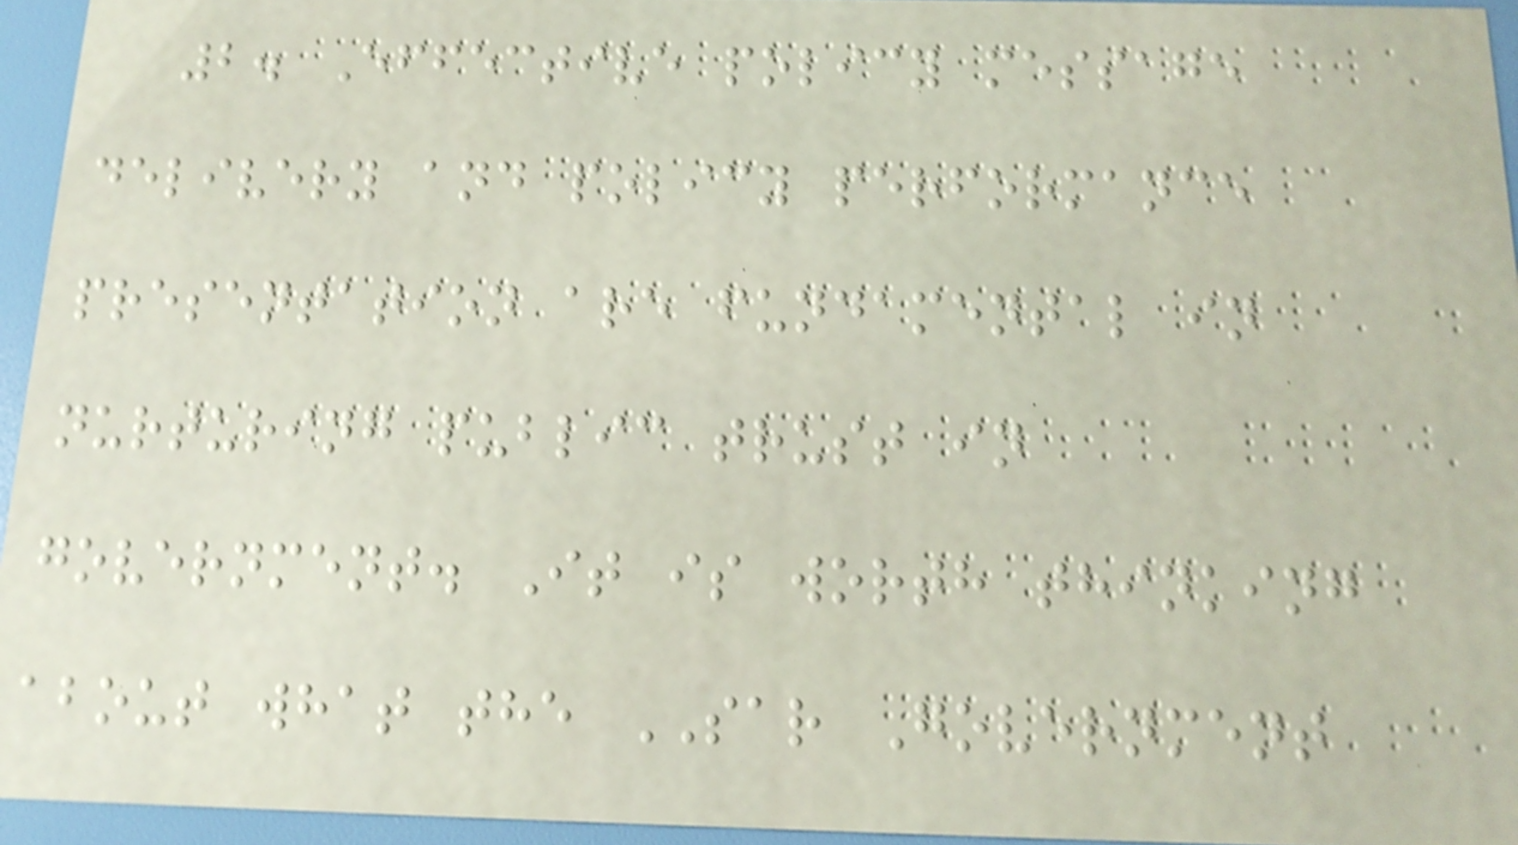2. Effective policy message
delivery and policy performance
presentation are fundamental in
nurturing public trust in
government. It is worth thinking
about what the SAR Government
